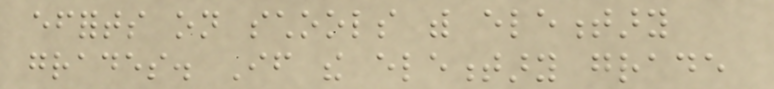efforts on schools with elementary
grades. If the elementary grade
